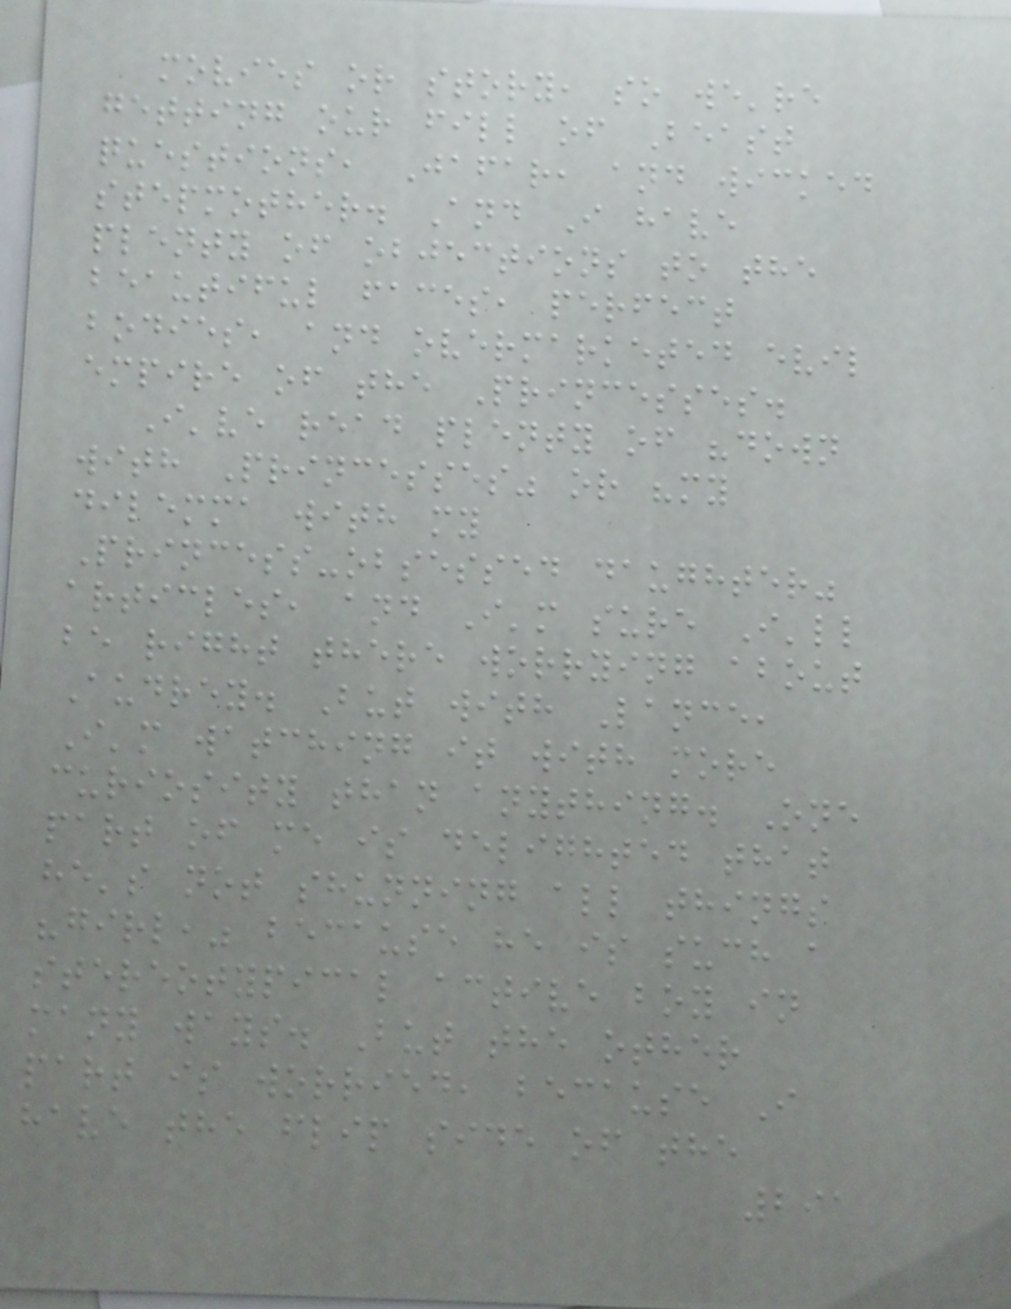movies or story, so we're
getting our fill of Beast
questions, Jafar, and wicked
stepmother. And I have
plenty of objections to the
beautiful faces, perfect
bodies, and overmarketed evil
empire of the Princesses.
I've read plenty of "down
with Princesses" or "my
dilemma with my
Princess-obsessed daughter"
articles, and I'm sure I'll
be right there worrying about
Audrey. But with Lance,
I'm watching it with more
curiosity than anything. One
part of me is delighted that
he's not shunning all things
"girl," because he is such a
stereotypical active boy in
many ways. But the other
part is worried, because I
have the flip side of the
291
